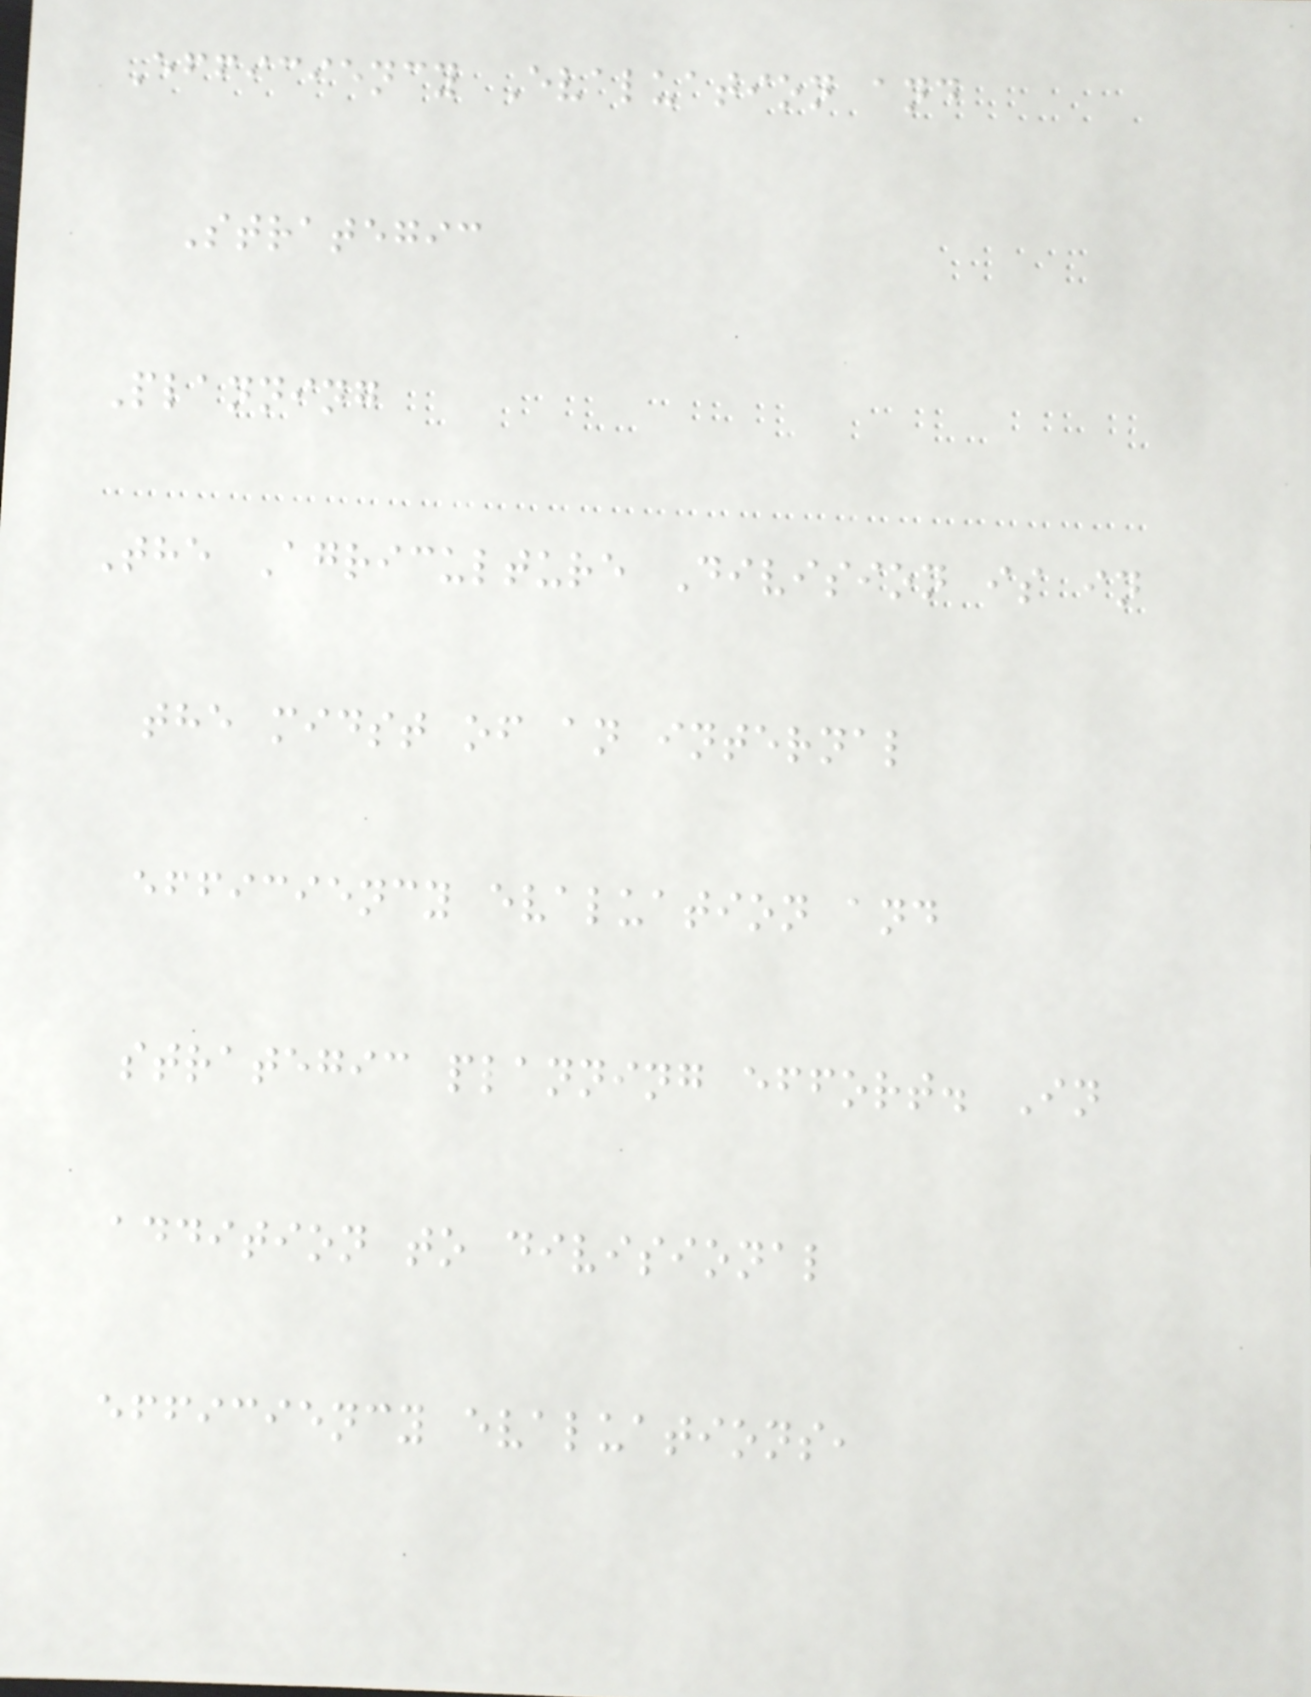Efficiency Evaluation and
Strategic
Planning
The Agriculture Division is in
the midst of an internal
efficiency evaluation and
strategic planning effort. In
addition to divisional
efficiency evaluations,
